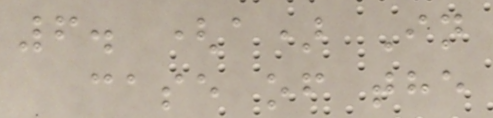6. (a) In
case of the
